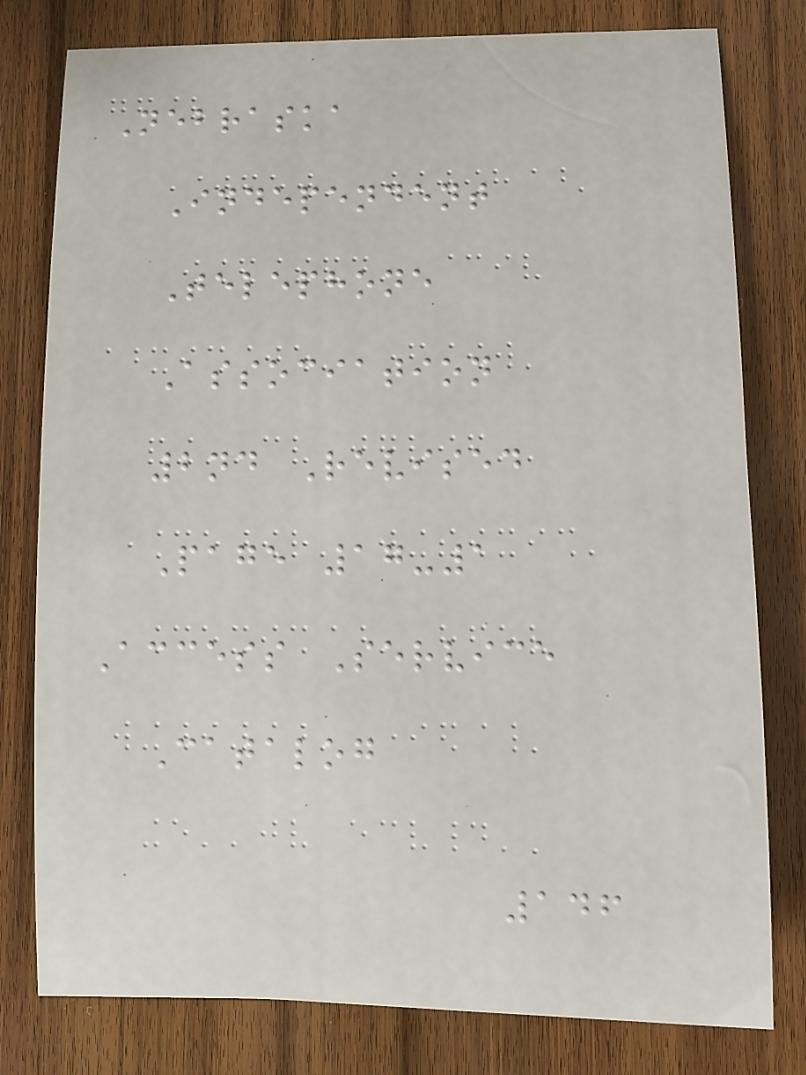Nebraska
Independent
Telephone
Association
2nd Revised
Page 17-1
Access Service
Catalog
146
